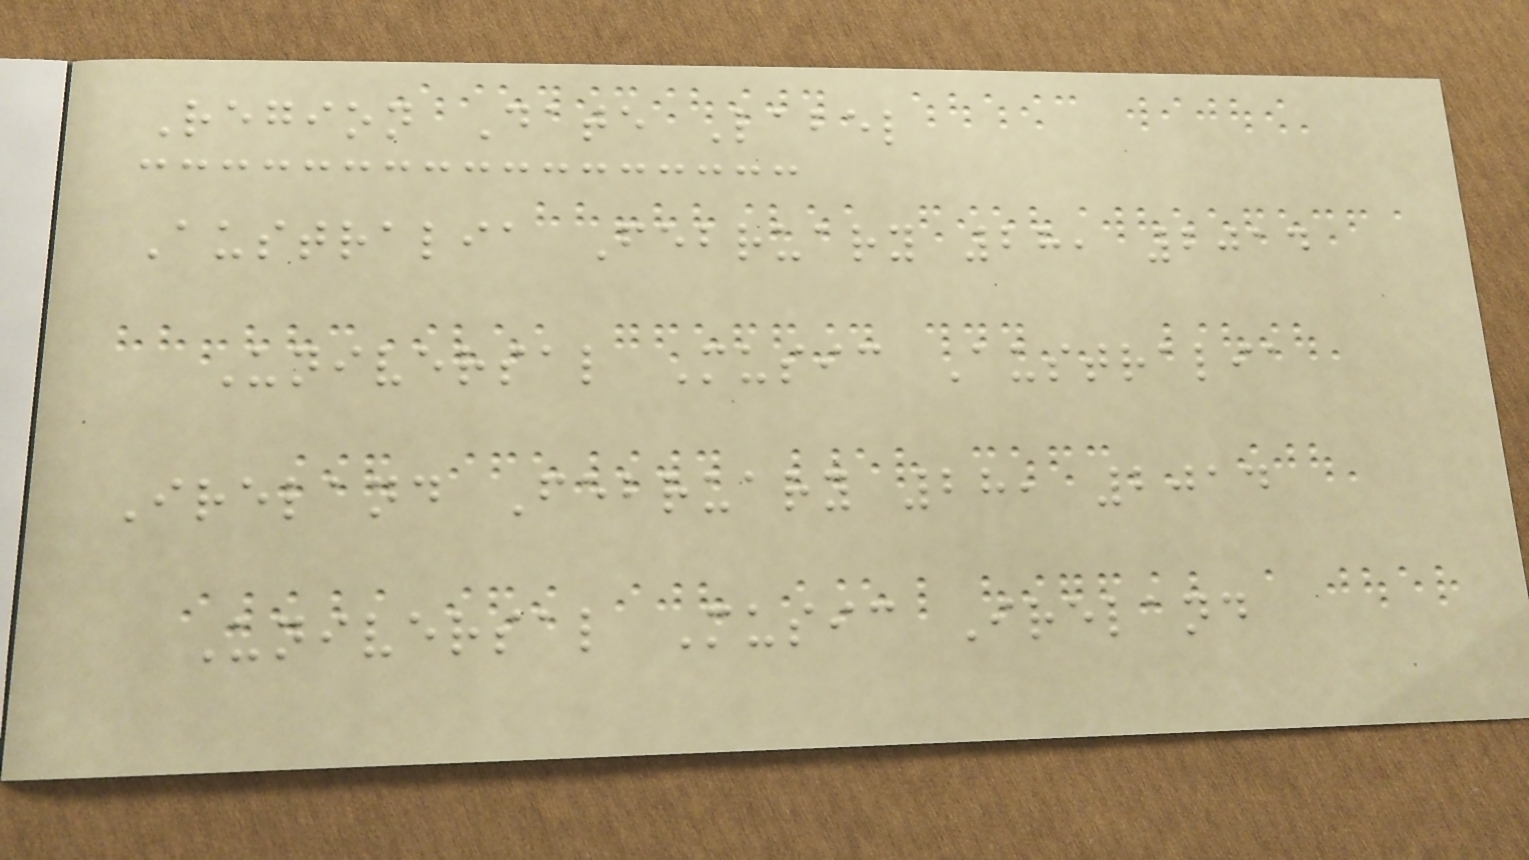Region Date Label
Australia February 28, 2014
Universal Music Australia
Ireland February 28, 2014
Universal Music Ireland
